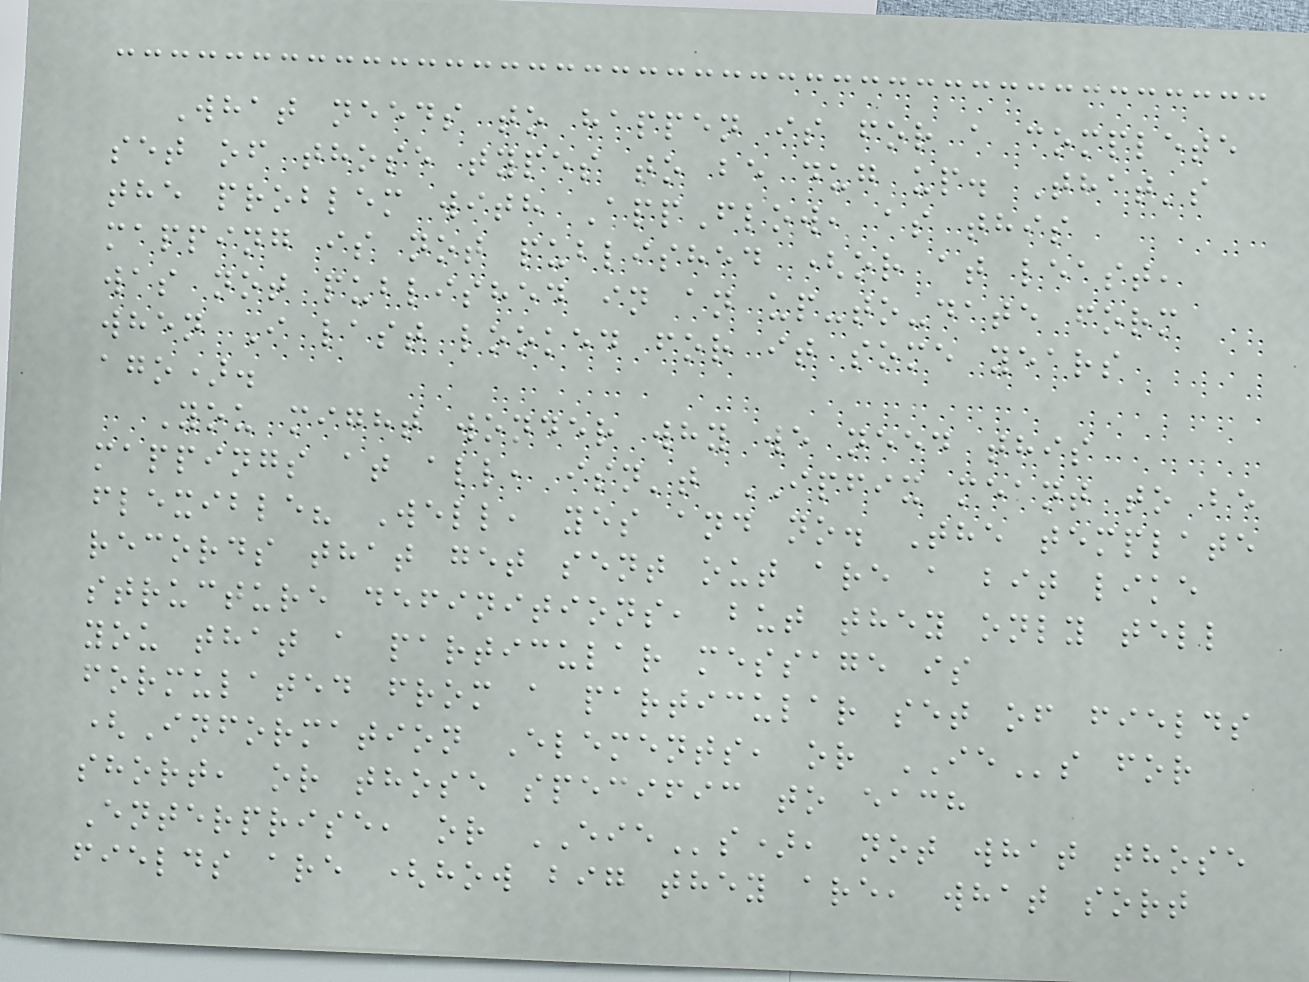What needs to happen is for a complete
set of those types to be dug up. That's
the problem with AppFlow, as this
mapping is not published (or at least,
was not published in an up-to-date form
when I last looked for it some years
ago).
You might wonder why we need this
mappings at all, isn't IPFIX meant to be
flexible? Well, yes and no. The template
records that get sent out are a bit like
structure definitions, but they only tell
you that a particular message is
formulated from a particular set of fields
(Information Elements, or IEs for
short, or those specific to each
Enterprise, or EIEs), not what those
fields are (how big they are, what sort
